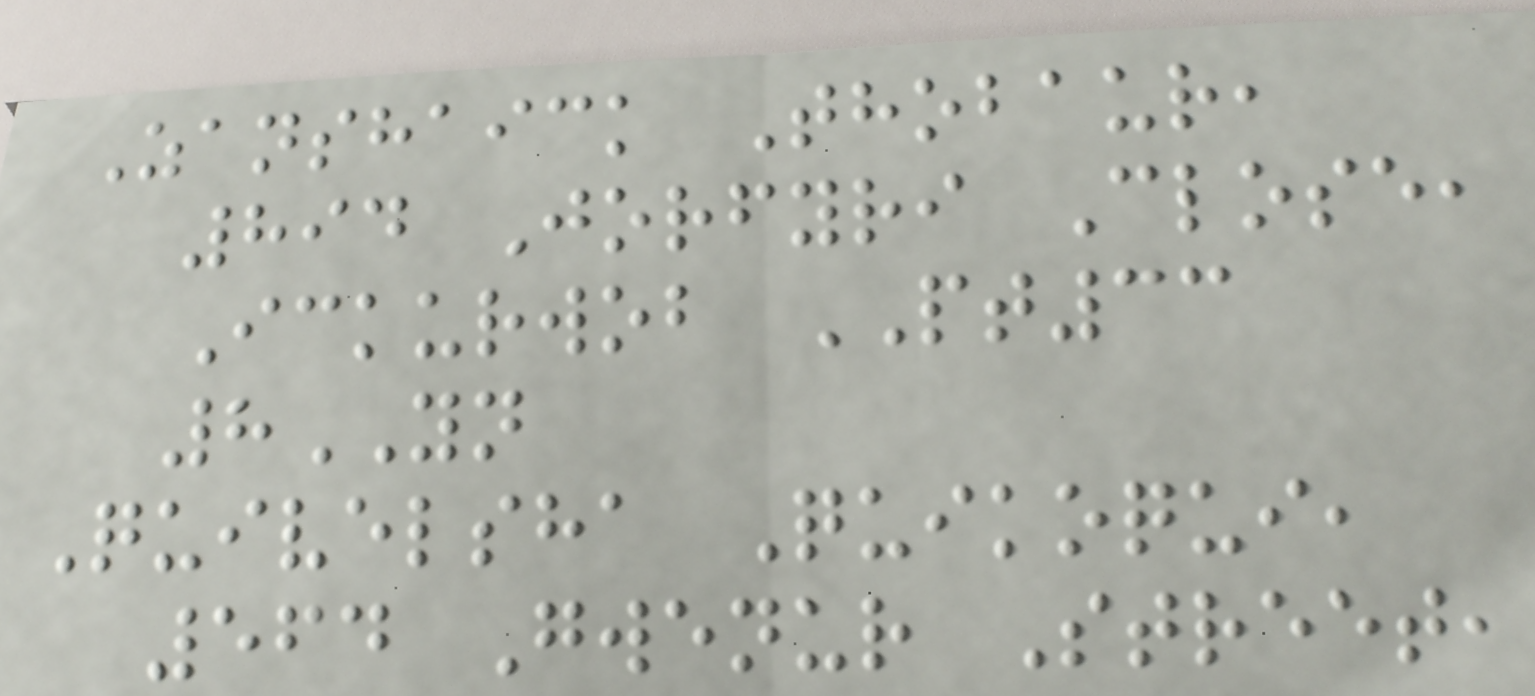Zanshaick Thobaur,
894 Jorfyri Close,
Ickurwob PT33
8YN
Quivelsha Quikoqui,
564 Gwenur Street,
